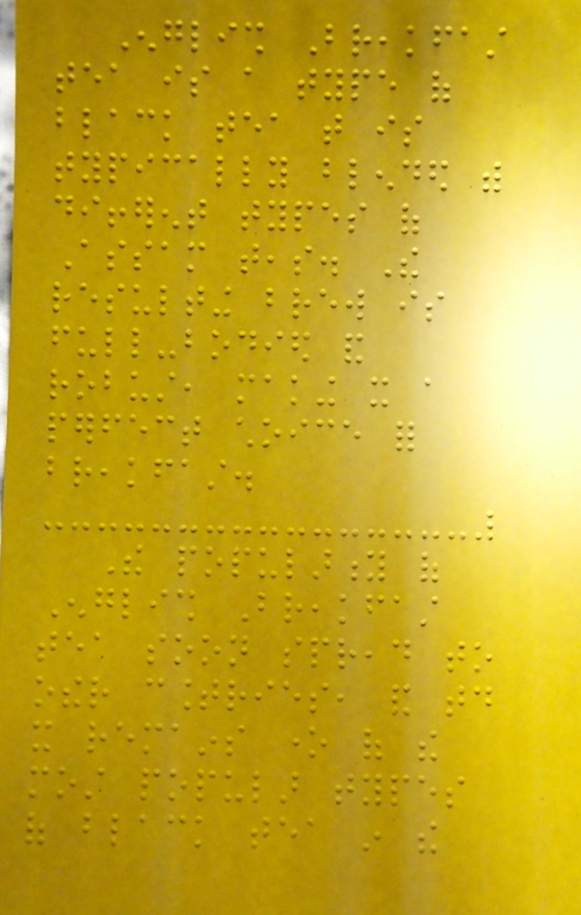English Breakfast
tea is a type of
black tea that is
typically blended with
different types of
Assam teas. The
resulting brew is
full-bodied and
robust, making it a
perfect choice for
breakfast.
The popularity of
English Breakfast
tea soon spread to
other countries, and today
it remains one of the
most popular types
of black tea in the
